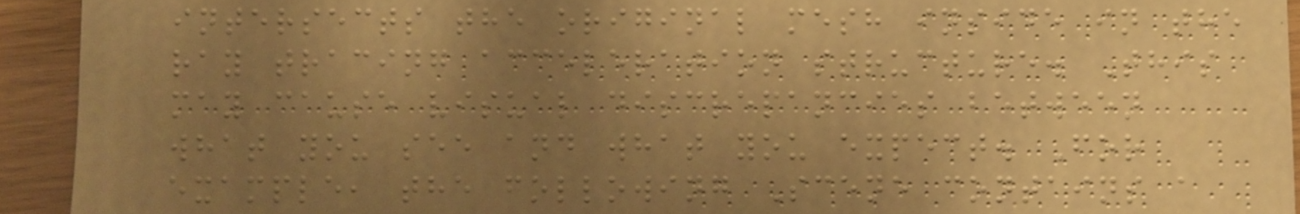intersects the original mesh inside in the
ray tracing acceleration structure. This
may cause visual discrepancies between
what you see and what you expect. For
example, the following Scene contains a
